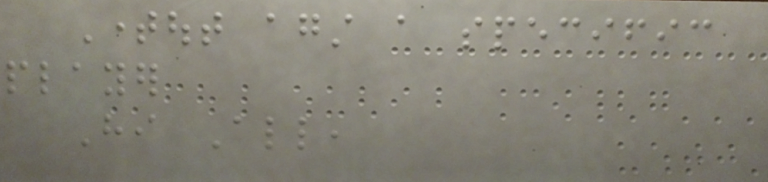Timeout against a specific
player
Hi All,
